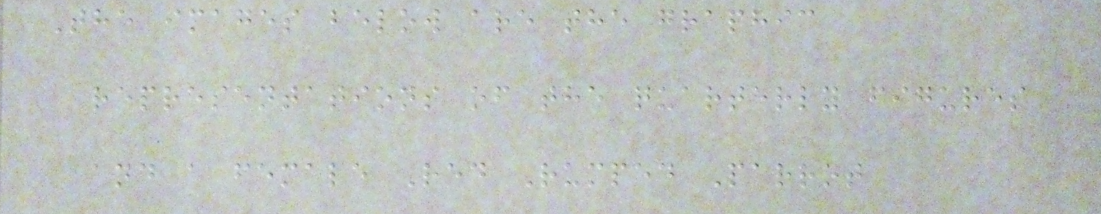The images below are the graphic
representations of the quarterly figures
and a female Red Rumped Parrot
